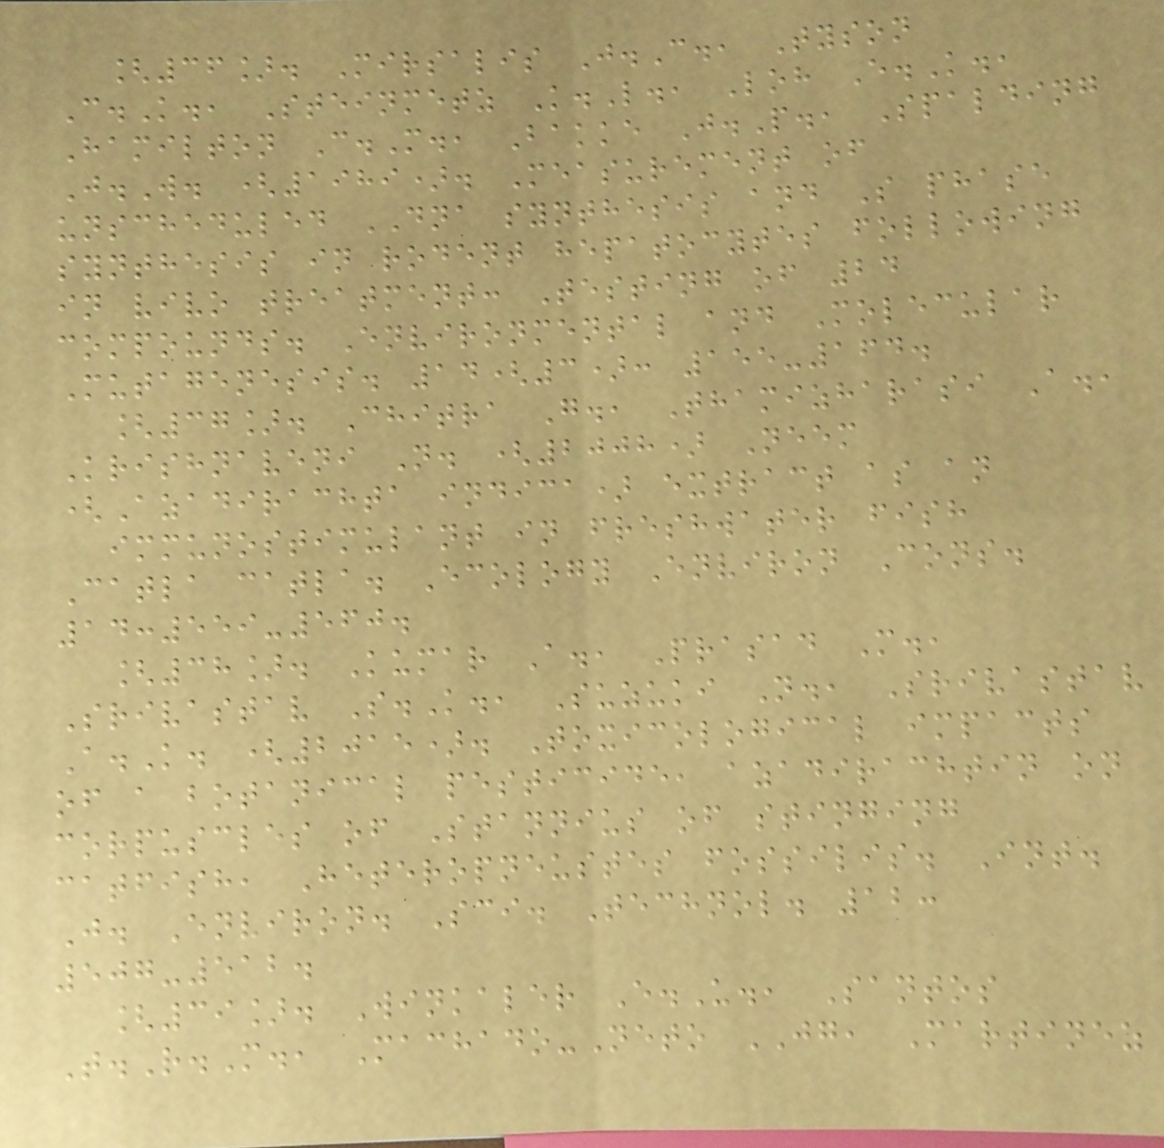[36]. Mirsalis J.C., Tyson
C.K., Steinmetz K.L., Loh E.K.,
Hamilton C.M., Bakke J.P., Spalding
J.W. (1989). Measurement of
unscheduled DNA synthesis and S phase
synthesis in rodent hepatocytes following
in vivo treatment: Testing of 24
compounds. Environmental and Molecular
Mutagenesis. 14(3): 155-164.
[37]. Chitra G., Thamizharasi A.,
Krishnaveni N. (2008) Neem
(Azadirachta indica) extract as an
immunostimulant in freshwater fish
Catla catla. Ecology Environ Cons.
14:559-560.
[38]. Kumar A., Prasad M.,
Srivastav S.K., Suzuki N., Srivastav
A.K. (2015). Toxicological impacts
of a botanical pesticide, azadirachtin on
corpuscles of Stannius of stinging
catfish, Heteropneustes fossilis. Int.
J. Environ. Sci. Technol. 12:
507-512.
[39]. Winkaler E.U., Santos
T.R.M., Machado-Neto JG, Martinez
